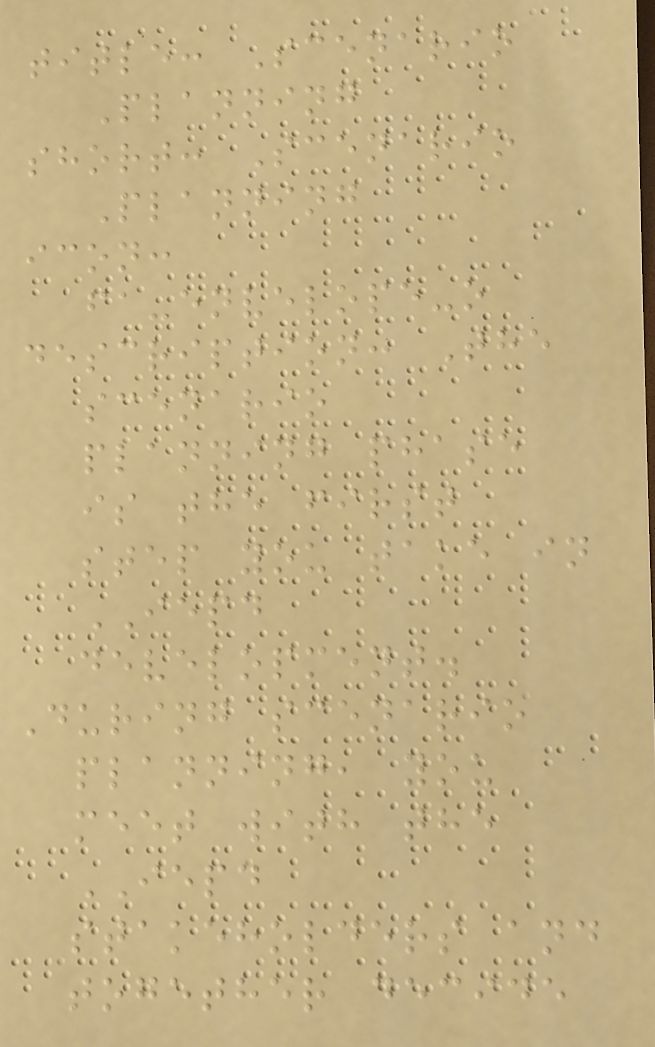title: Scenario
Planning
short: Scenario
Planning
icon:
fa-envelope-o
description: The
scenario
planning phase
is the first
step you take in
IEPD
development.
During scenario
planning, you
meet with the
IEPD
stakeholders and
together decide
